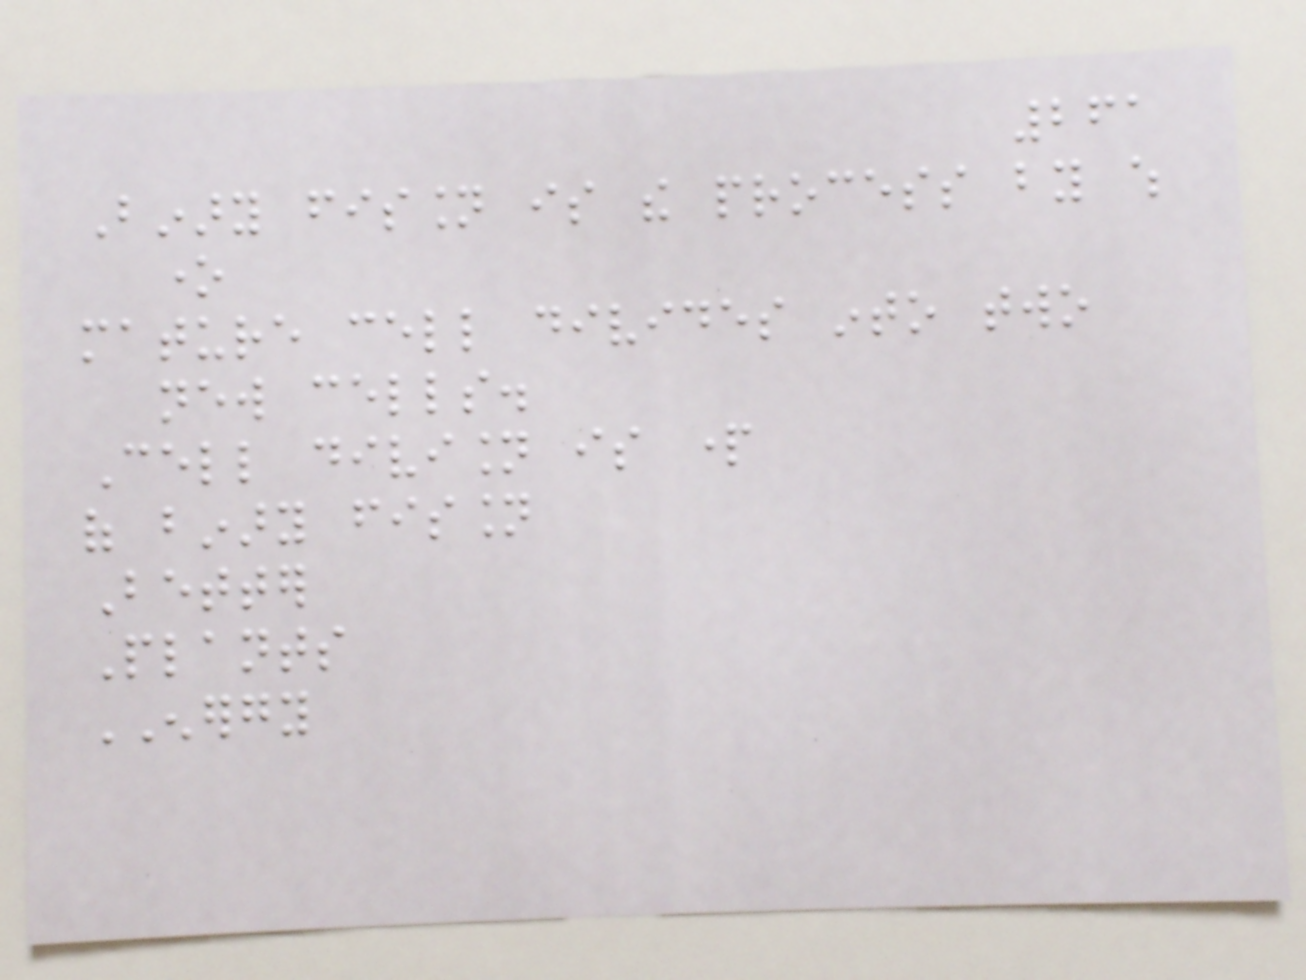261
Binary fission is the process by which
one
mature cell divides into two
new cells.
Cell division is part
of binary fission
Better
Plants
ENERGY
